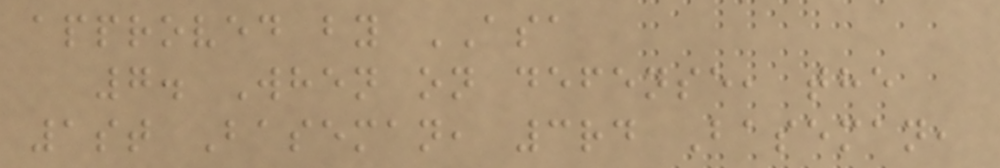approved by ASA
7. When on defense, the
1st Baseman, 3rd Baseman,
